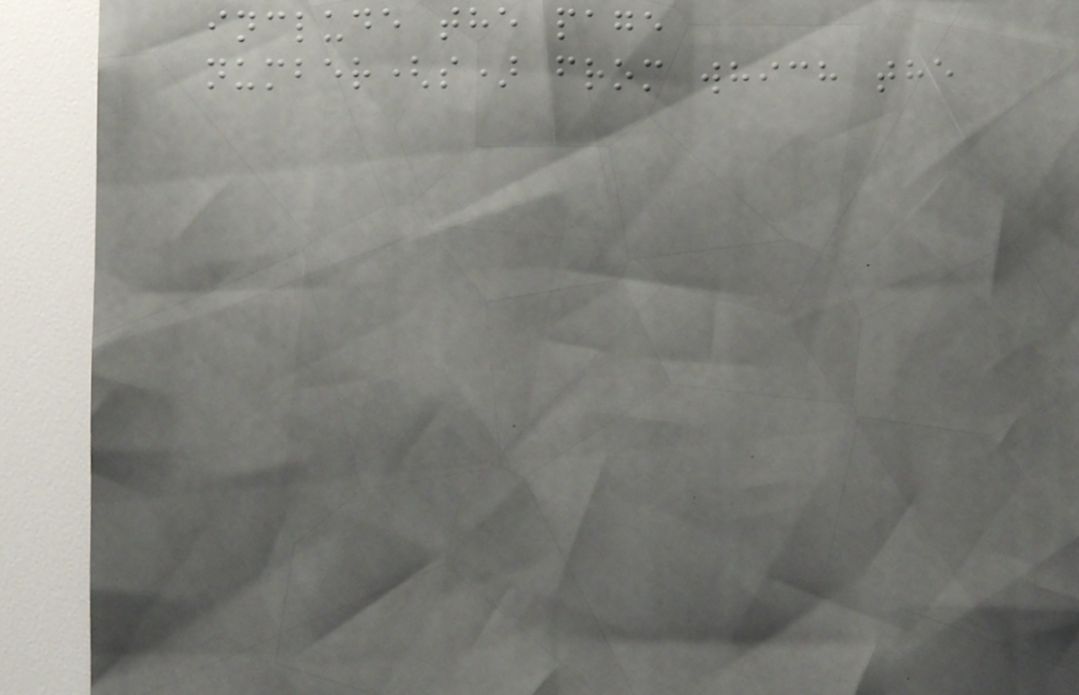include the page
number(s) from which the
